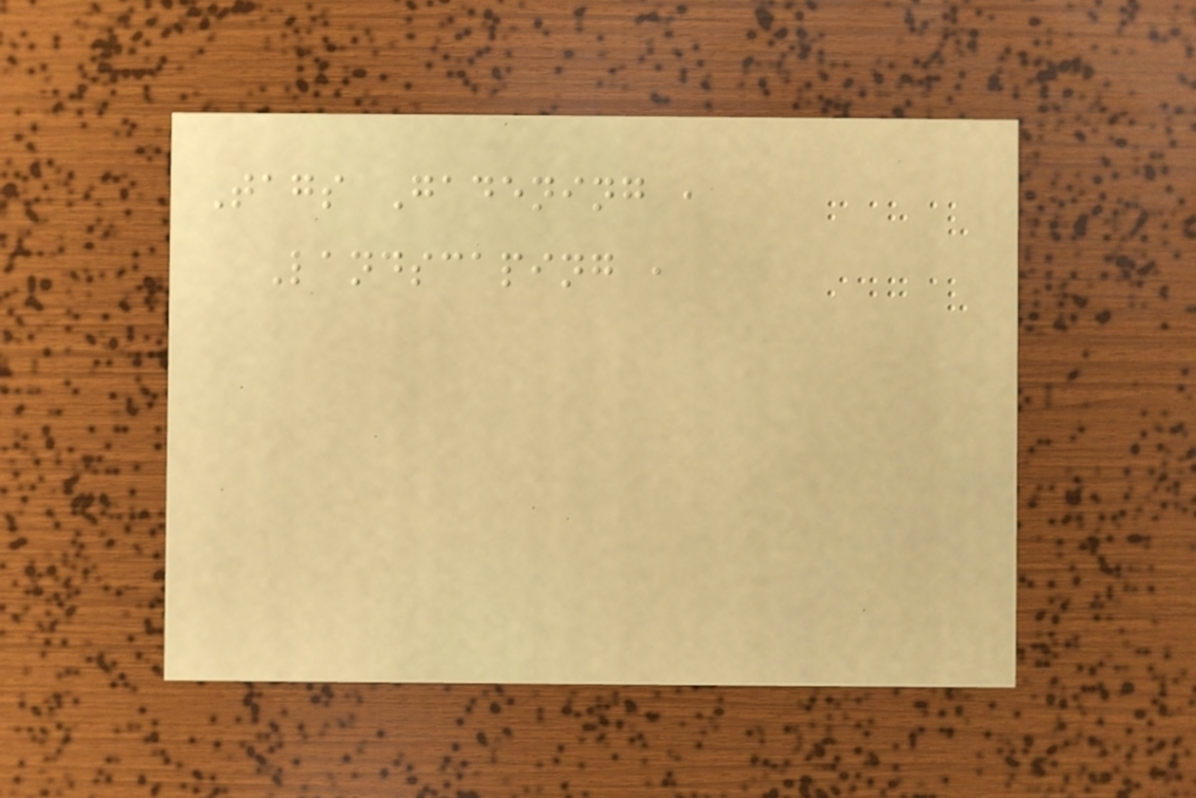Tags Gadening ,
Landscaping ,
